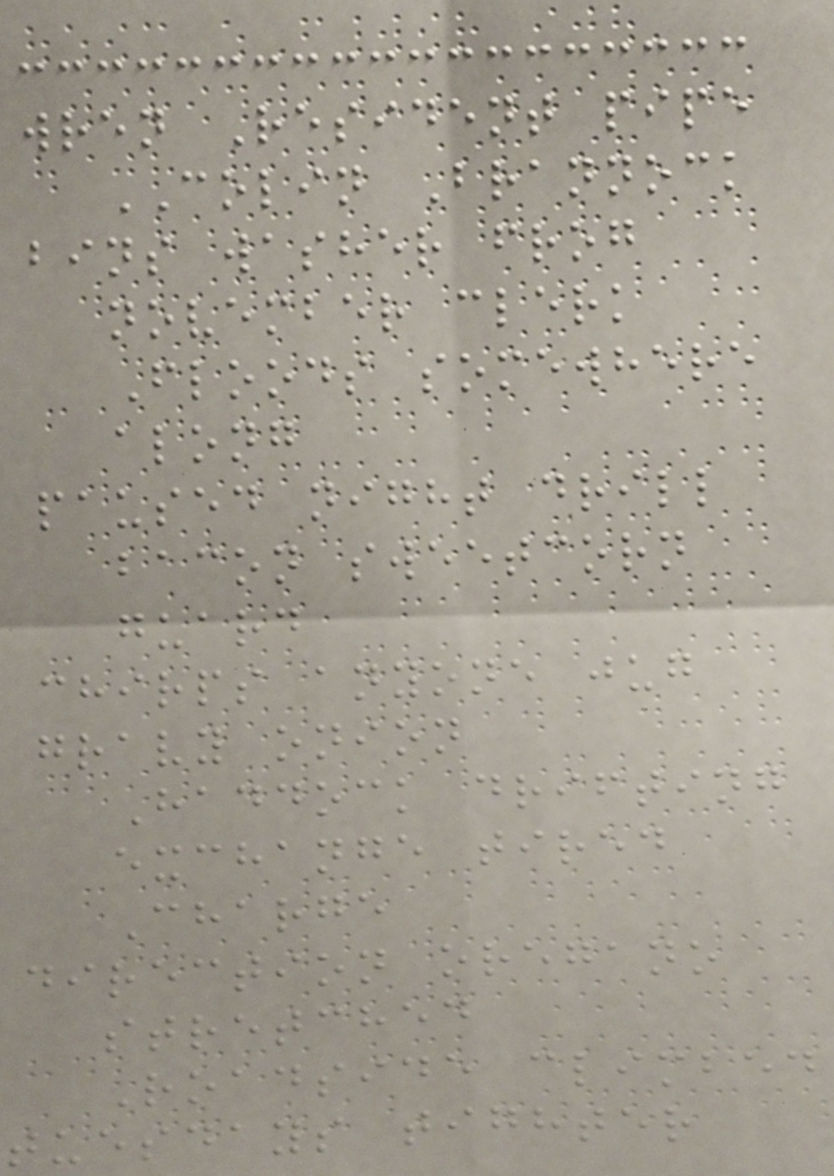wren Resident pipe
COLIN Brannock
bins washer frog
november clerk
Floods somewhere
along
paused night drill
bacon sweetcorn
guard
chirps anyone jug
gravy onion
Haddock drifting
exchange tired
Charge
direction oregano
stretched
Roadside climbed
tuesdays tighter
